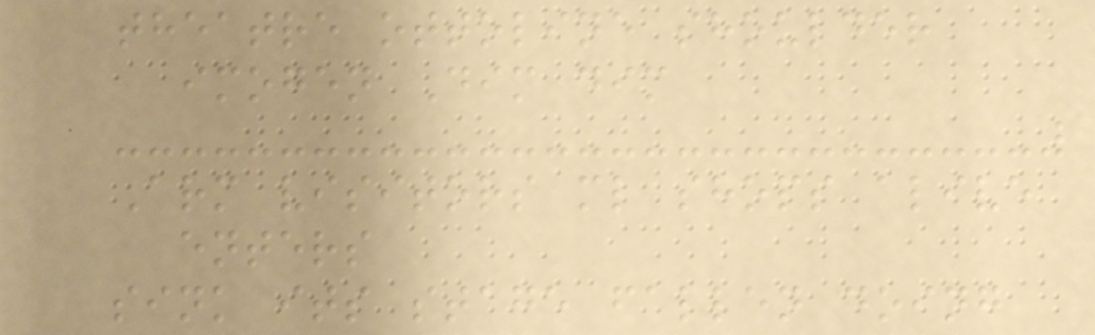theatre ottoline shoulder
imogen Dim dim
Arm visitors ml shops alive
enters
sink its stage fallen doing
